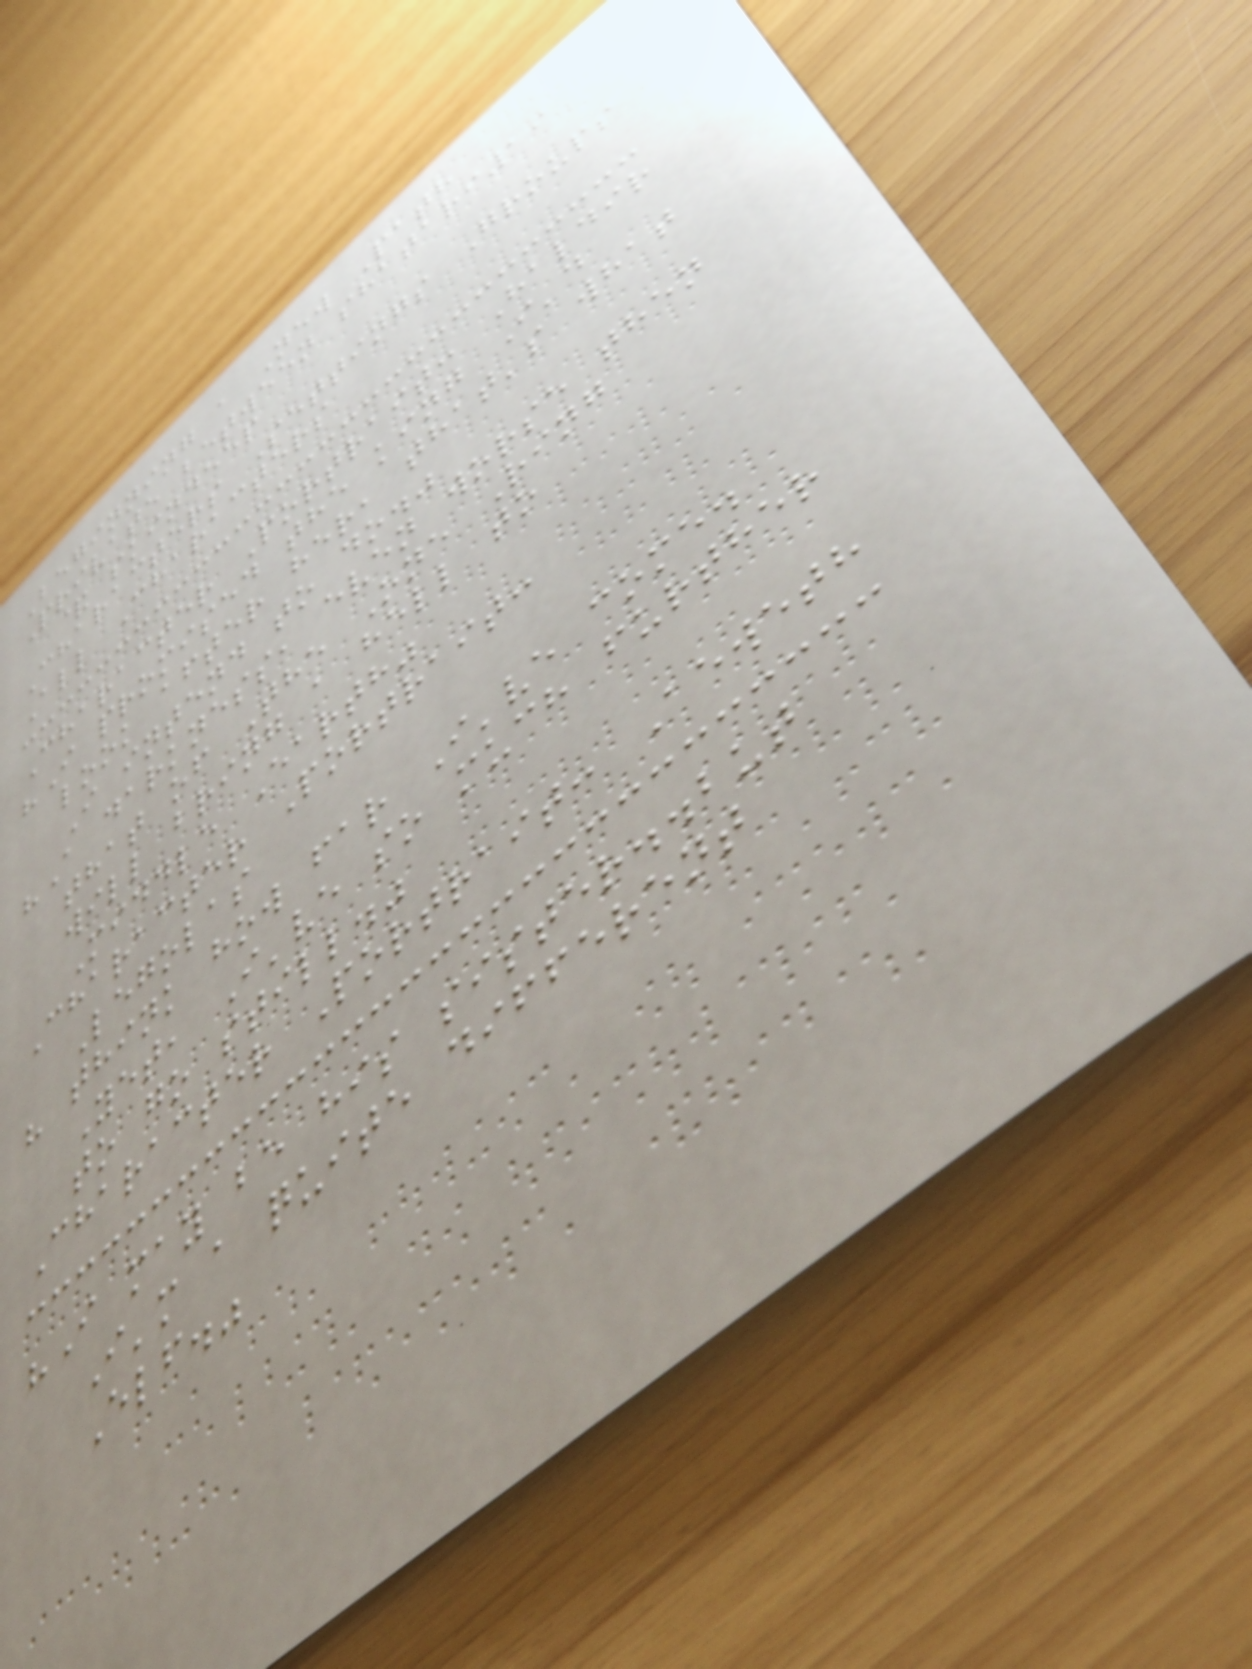Beginning a New Path
Private between shatari19
& skindeep
Characters Settings Groups
All Characters
Character Portrait: Haldir
"I promised the king I'd
look after her, that's what
I intend to do."
"A darkness, even worse then
that of The One Ring
will bring a hell to
Middle Earth"
Character Portrait:
Legolas
" think how far I've come.
Yet, I've so much further
to go still."
Character Portrait: Aeweth
"I may be his sister..but
I'm a quite different
Elf."
